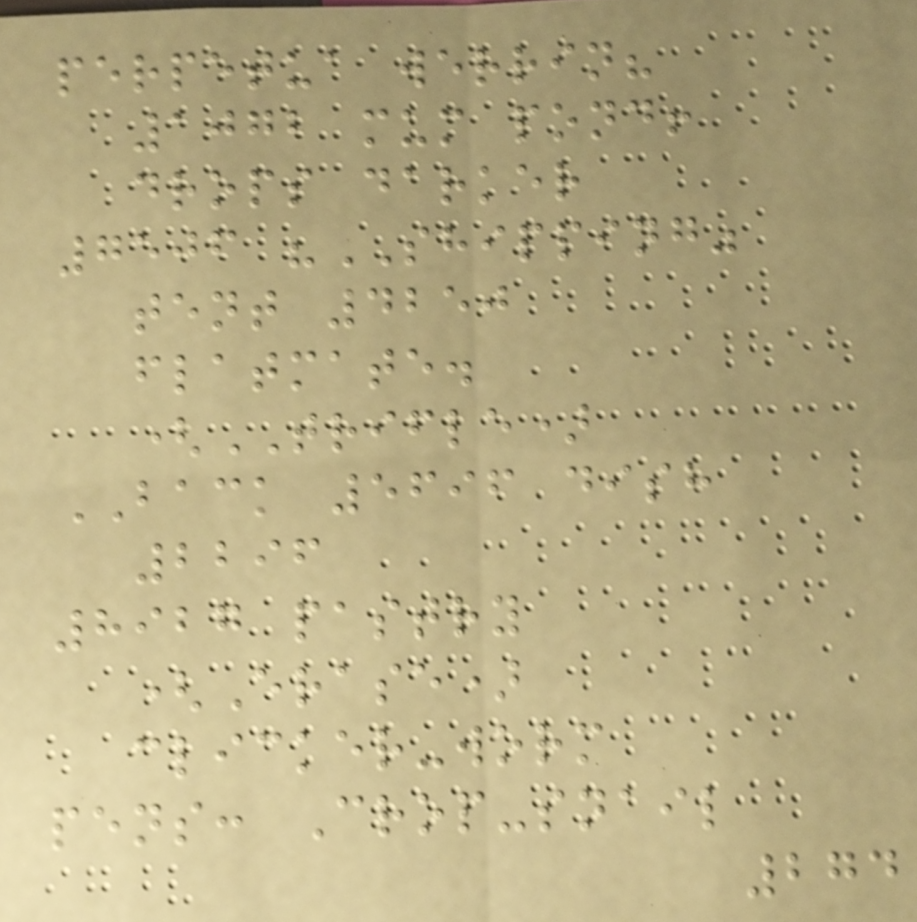perpetua werrin?
1072 mum pond!
drops darker
7506 "SHIPPING"
tent 4250
flatmate.
(TRIFLE)
BACK 5696 dish
2296
8927 pastry
(Erase)
clicker-worm
pens: Crop-snail
274
